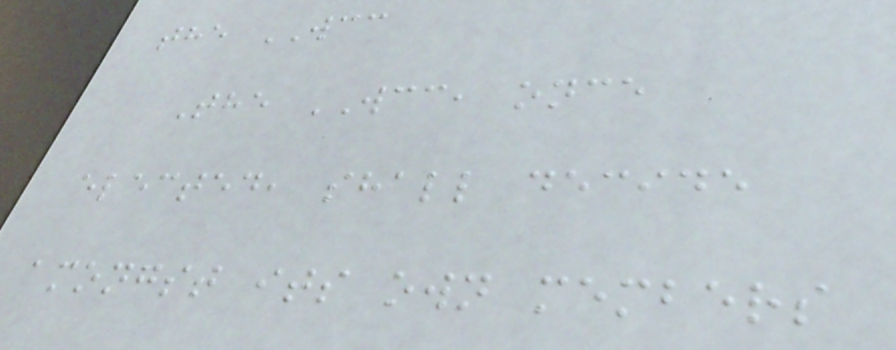the WCC
The WCC, once
elected, shall decide
amongst its own members
